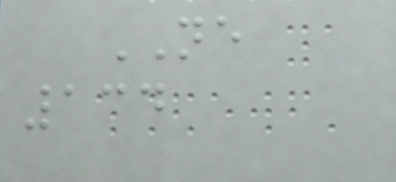NE
134
